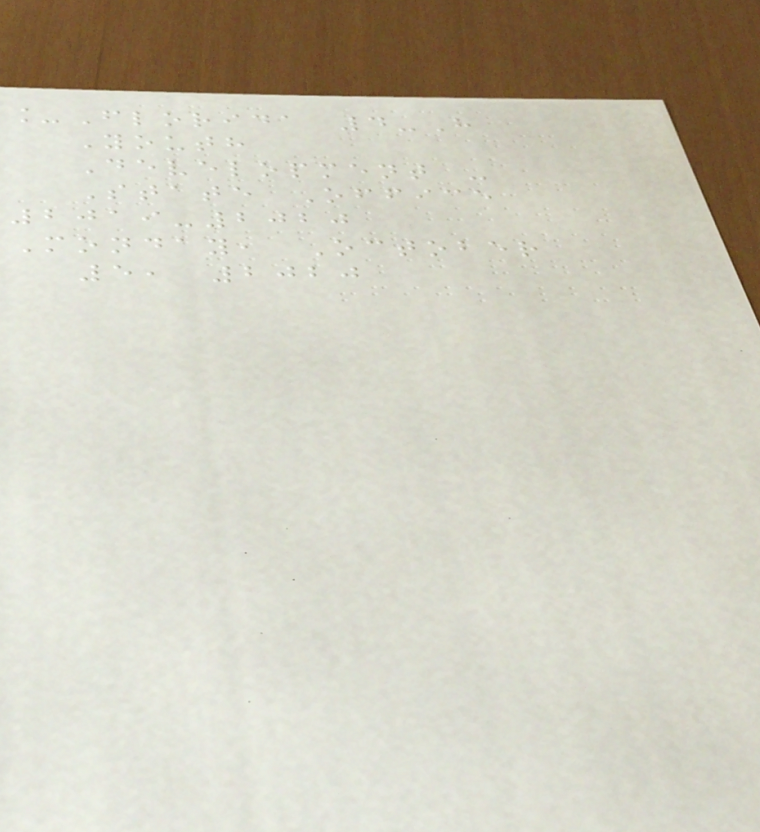_Florida 4-H
Youth
Development -
State Office
2019-2020
Monday, October
5, 2020
